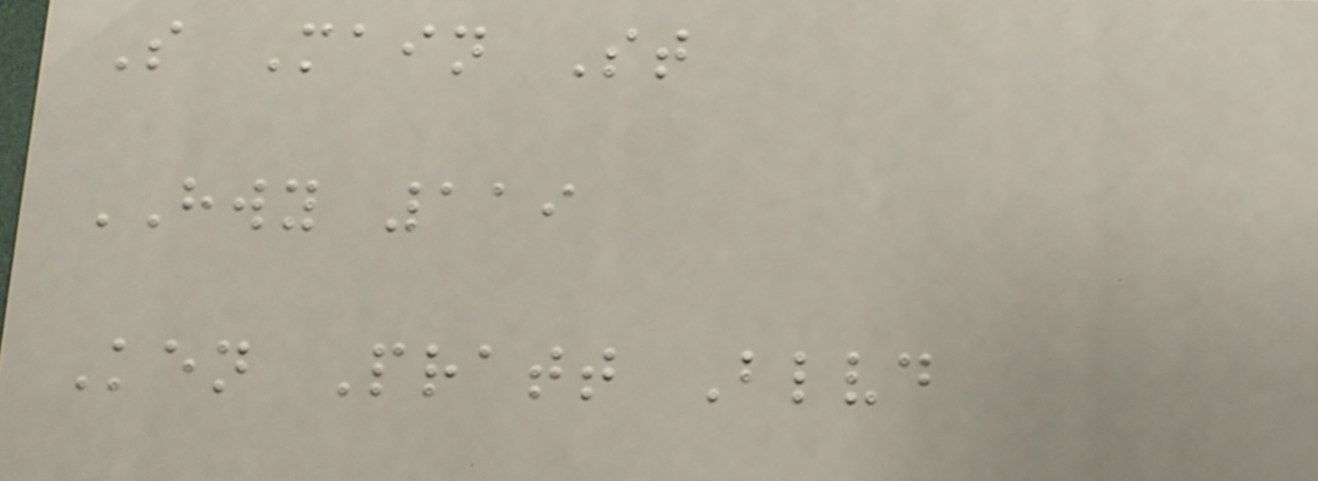S Main St
HWY 119
Ken Pratt Blvd
